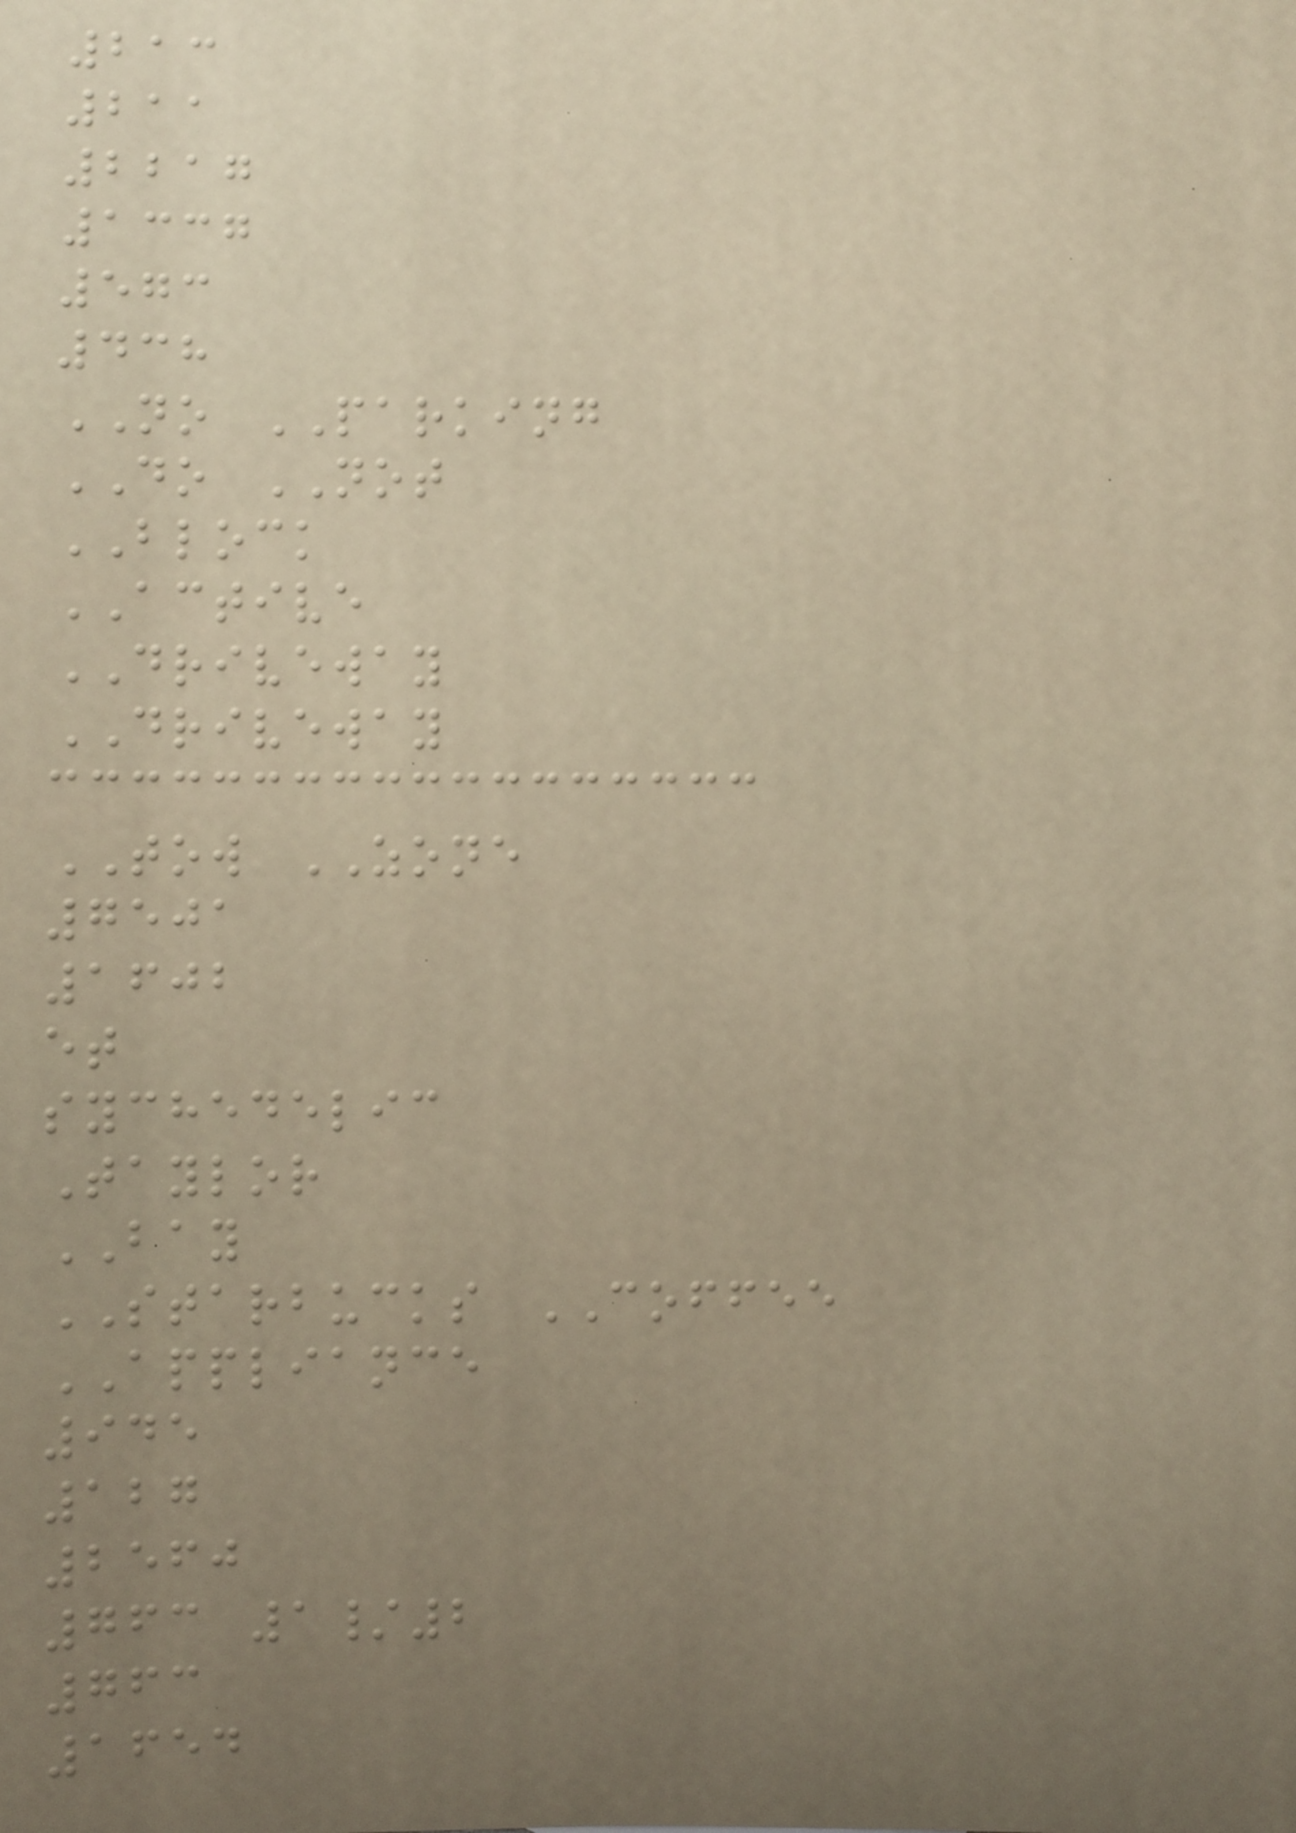213
211
2217
1337
573
438
NO PARKING
DO NOT
BLOCK
ACTIVE
DRIVEWAY
DRIVEWAY
TOW ZONE
7501
1602
et
sychedelic
Taylor
BAY
STARBUCKS COFFEE
APPLIANCE
945
127
2560
763 1/2
763
1654
